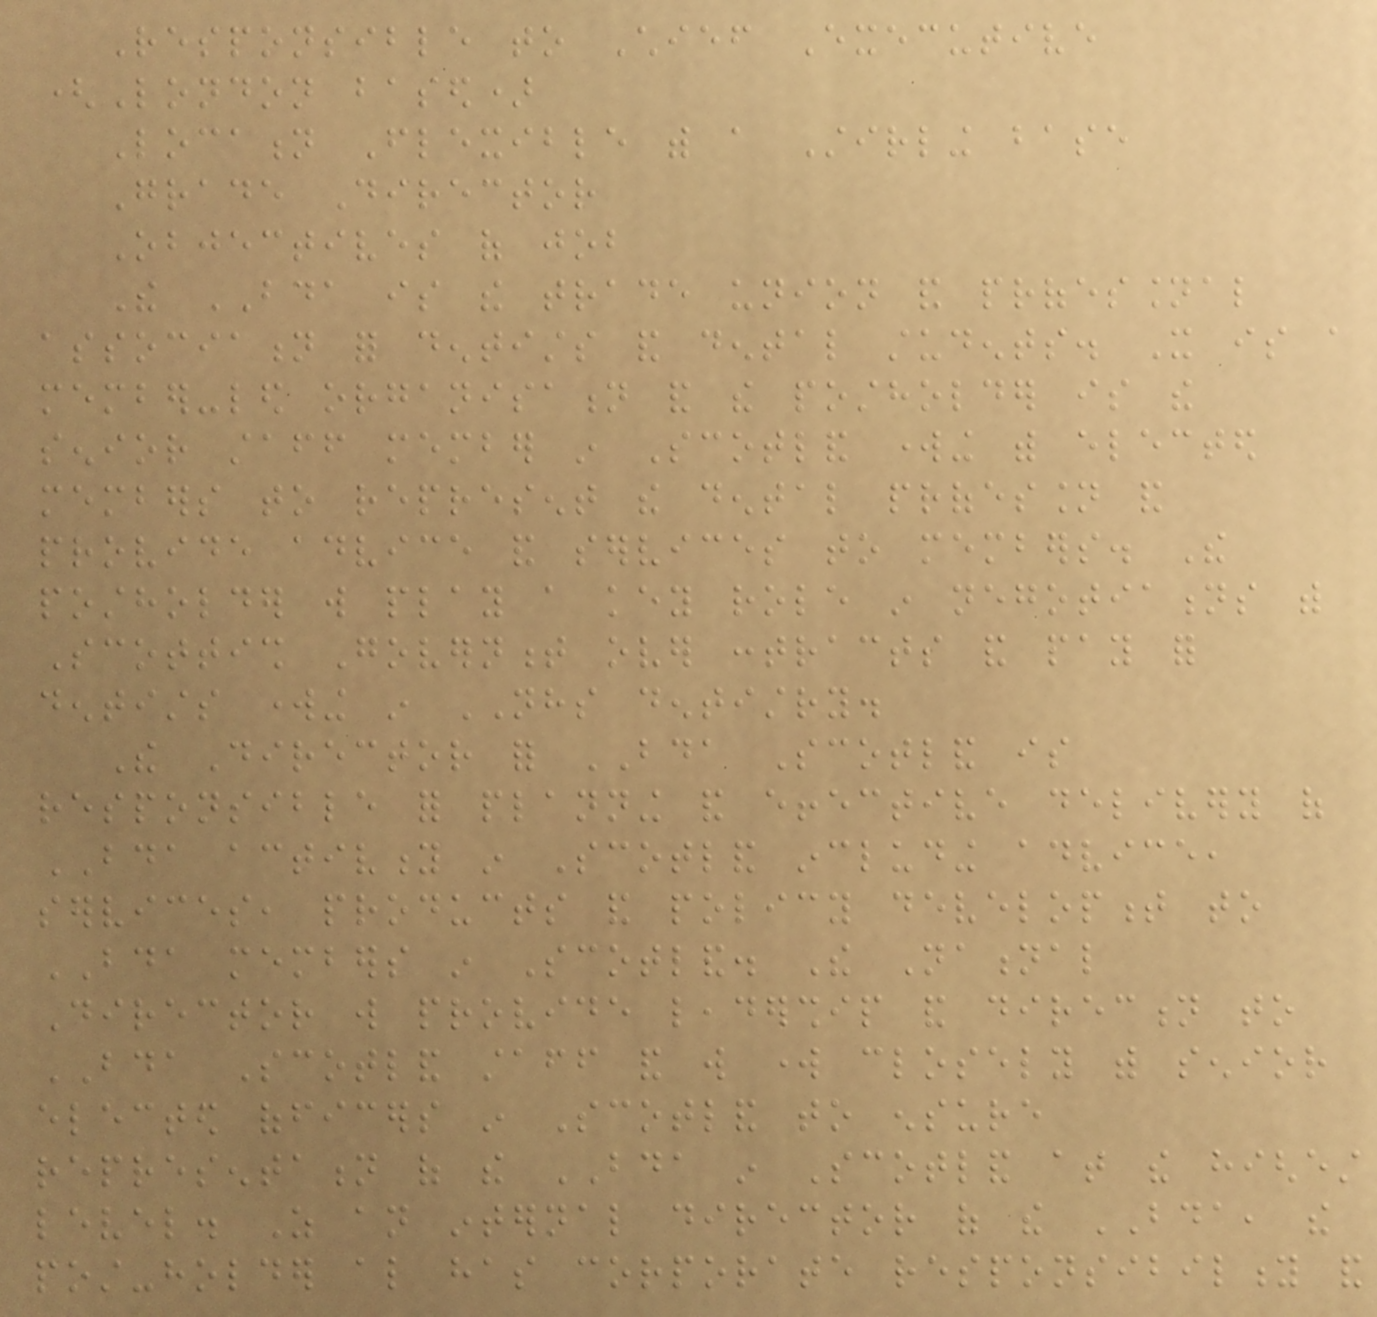Responsible to Chief Executive
(London based)
Location Flexible with a Stirling base
Grade Director
Objectives of job
The BDA is the trade union and professional
association for dentists and dental students. It is a
member-led organisation and the postholder is the
senior staff member in Scotland working with elected
members to represent the dental profession and
provide advice and services to members. The
postholder will play a key role in negotiations with
Scottish Government over contracts and pay for
dentists working in NHS dentistry.
The Director for BDA Scotland is
responsible for planning and effective delivery of
BDA activity in Scotland including advice,
services, products and policy development to
BDA members in Scotland. The National
Director will provide leadership and direction to
BDA Scotland staff and will work closely with senior
elected officers in Scotland to ensure
representation of the BDA in Scotland at the highest
level. As an internal director of the BDA, the
post-holder also has corporate responsibility and
